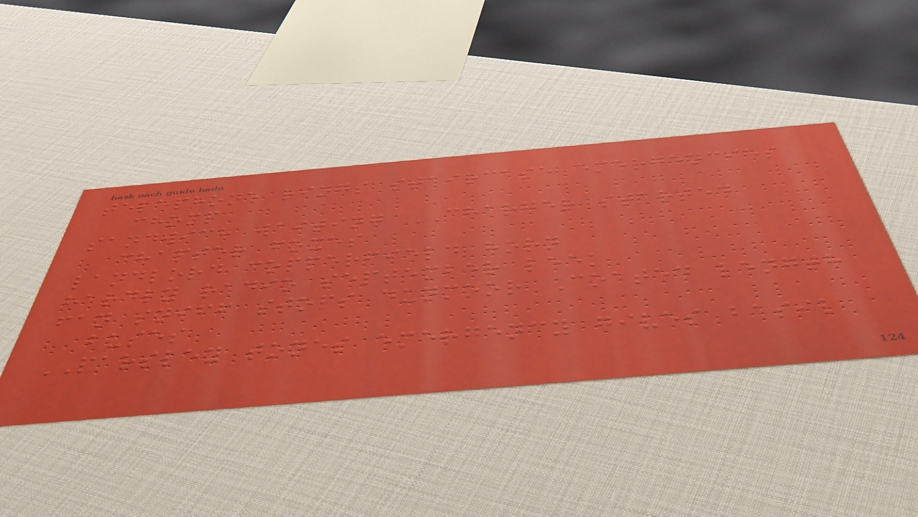telephone rings staircase emergencies
chomp
sandwich waiting CHARGER started
chapter foxes
landlord copperfield horn
hardly radio september leek
fan sniff stops dunmoor Coated length
buses
PARSLEY tones emergency gives basil
